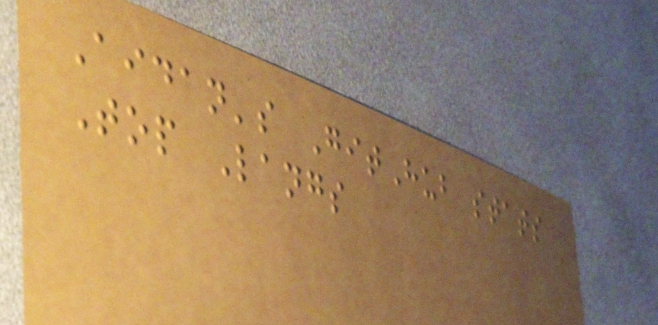Aidan's GitHub stats
Top Langs
